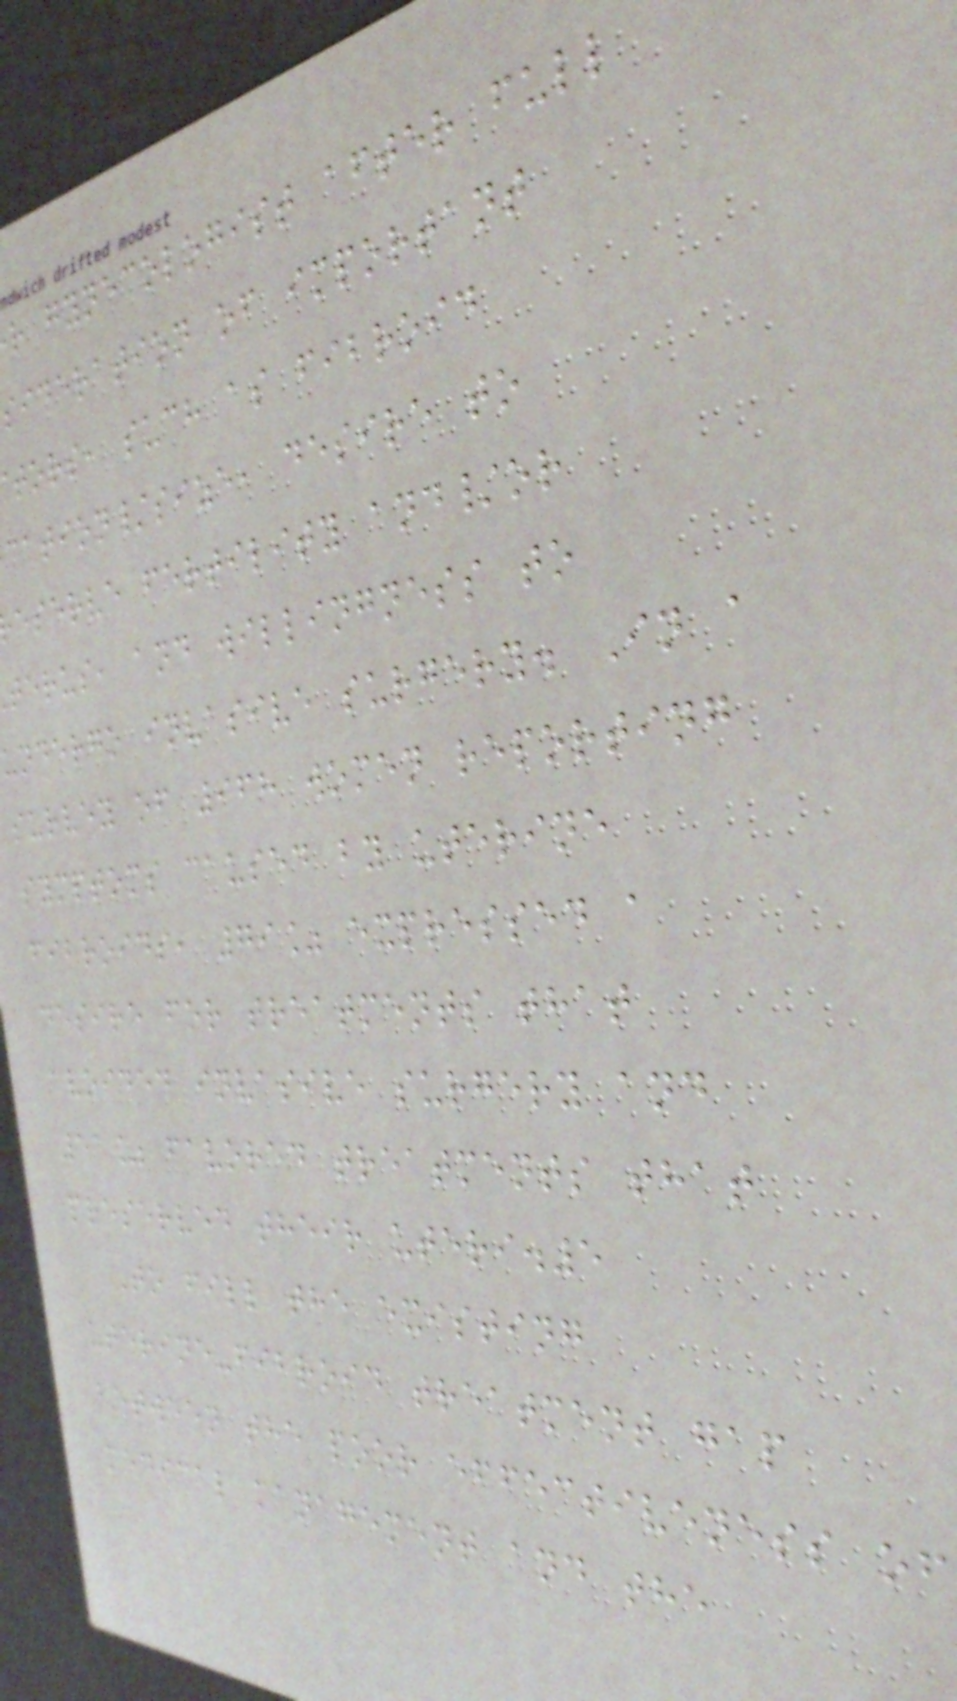r gynecologist after full
sideration of important
tors, such as fibroid
cation/size, desire to
eserve fertility and/or
terus, and willingness to
undergo invasive surgery. In a
survey of 968 women reporting
symptoms caused by uterine
fibroids, 79% expressed a
desire for treatments that
avoided invasive surgery and
51% favored treatments that
preserved their uteri.5
To fill the existing
uterine-fibroid treatment gap
between the poor effectiveness of
medical management and the
